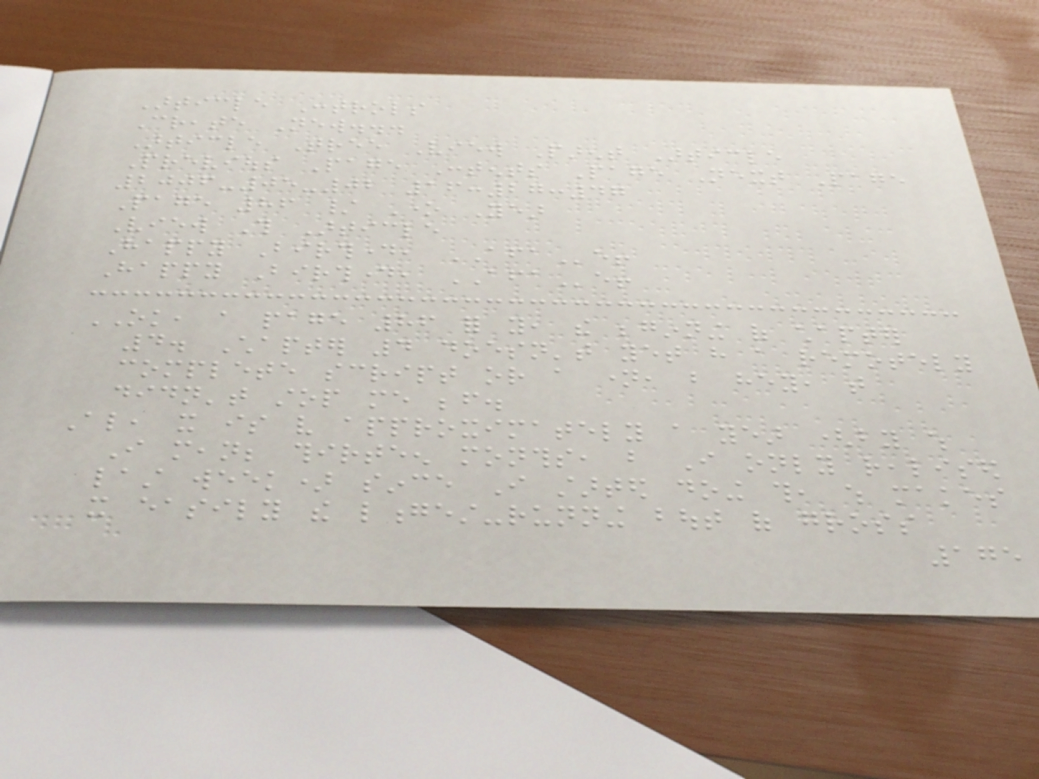Article Controls
Create New...
Article Tree View Parent Article
Previous Page Contents Page Next Page
2006-05-02 16:27:47
Page 86 / One Year
View This Article
Happy Birthday, AFAe!
Happy Birthday, AFAe!
OK, a page 86 for you, the beginning of chapter
4. Chapter 4 doesn't yet have a remotely
complete script or a name, but hey, that
didn't stop me before.
Also, it is very approximately a year (by which
I mean; thirteen months, but I only realised
last week) since I started doing this, which makes
it easily the longest-running bout of gross
175
